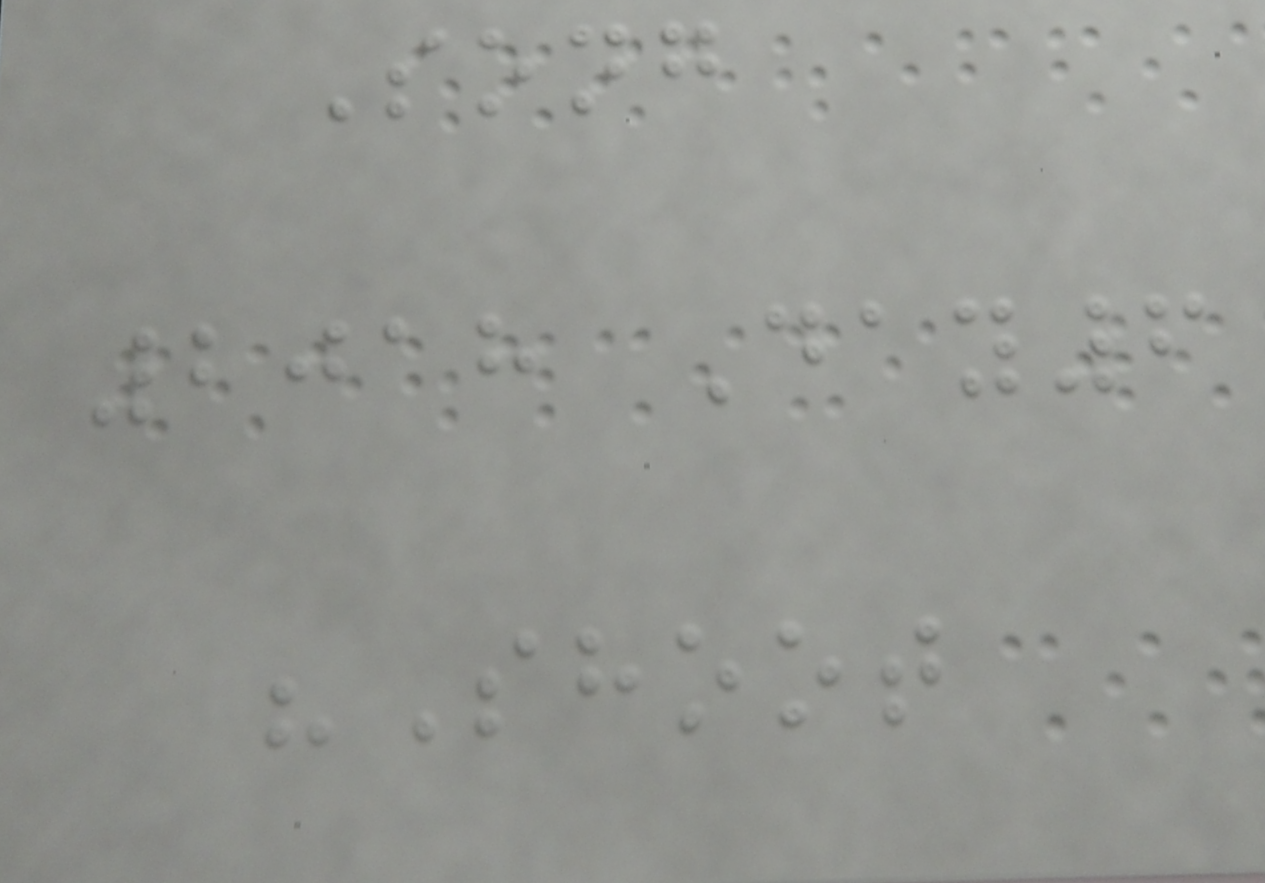Song
2018 Day6
"Shoot
